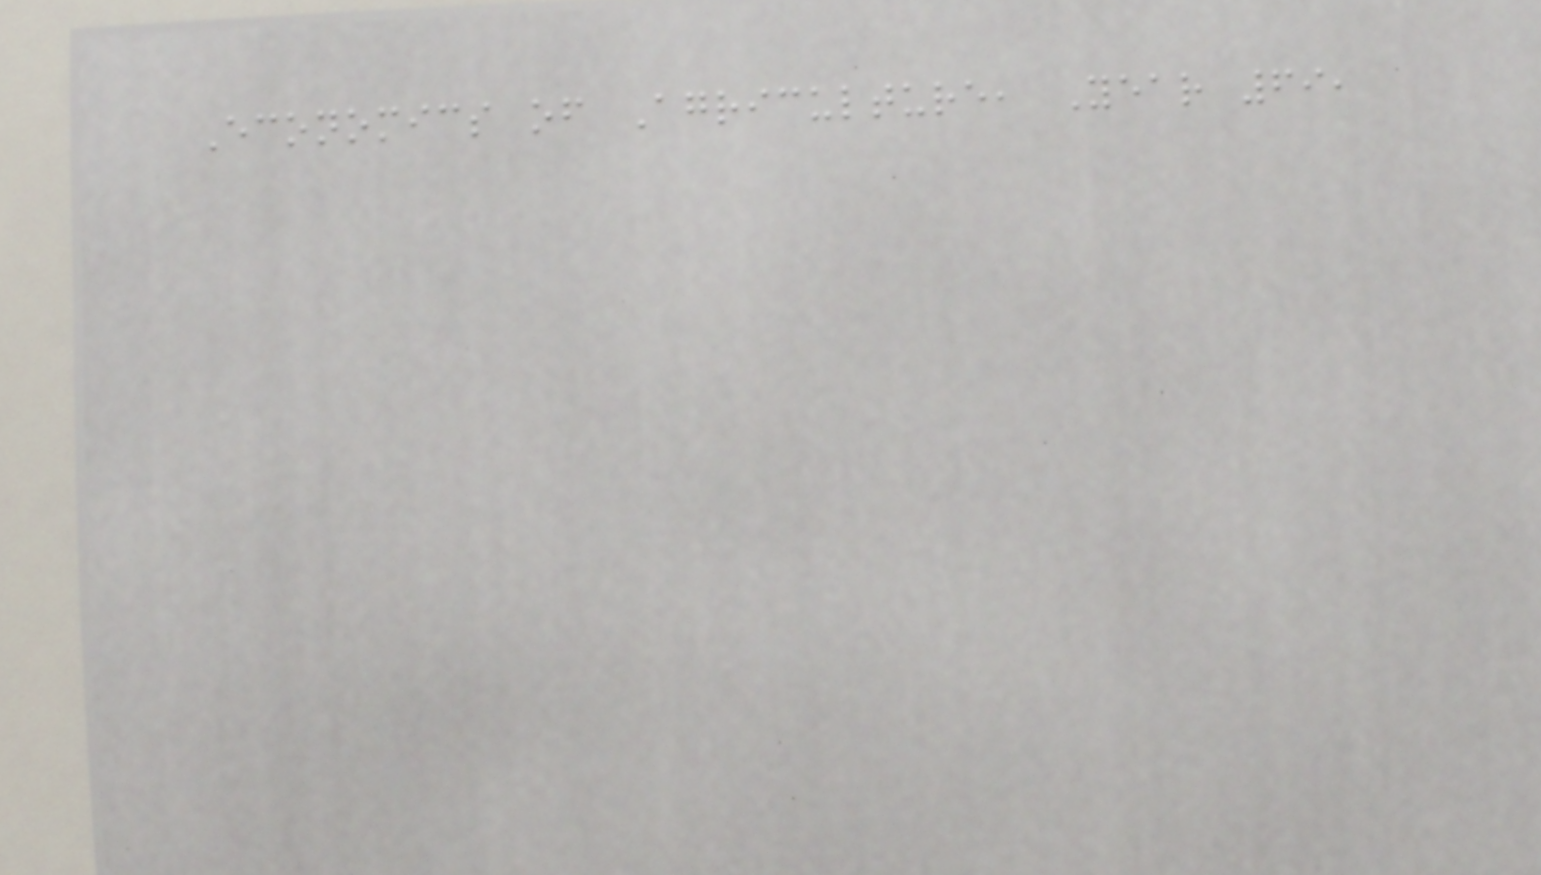Economics of Agriculture, Year 69,
